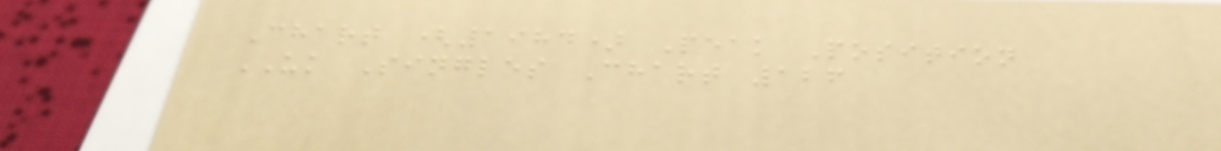Chart (1984) Peak Position
UK Singles Chart 126
